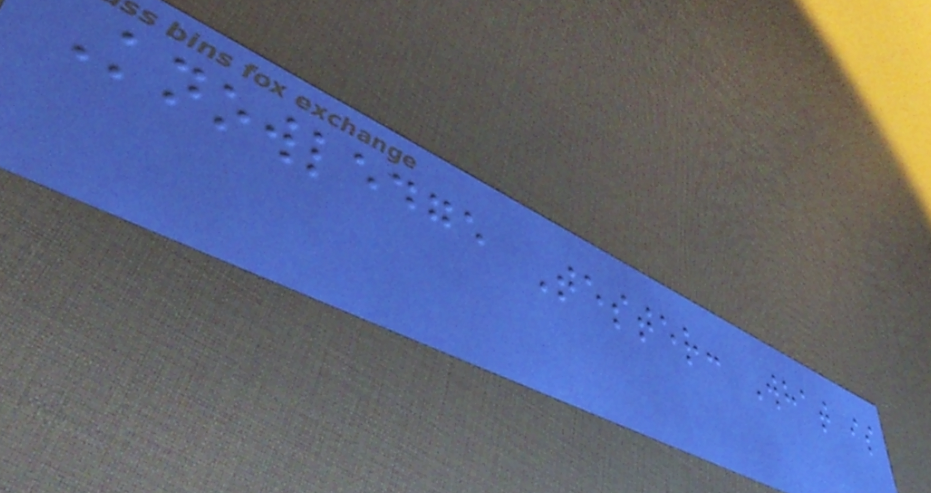Knowledge Tester: What is
